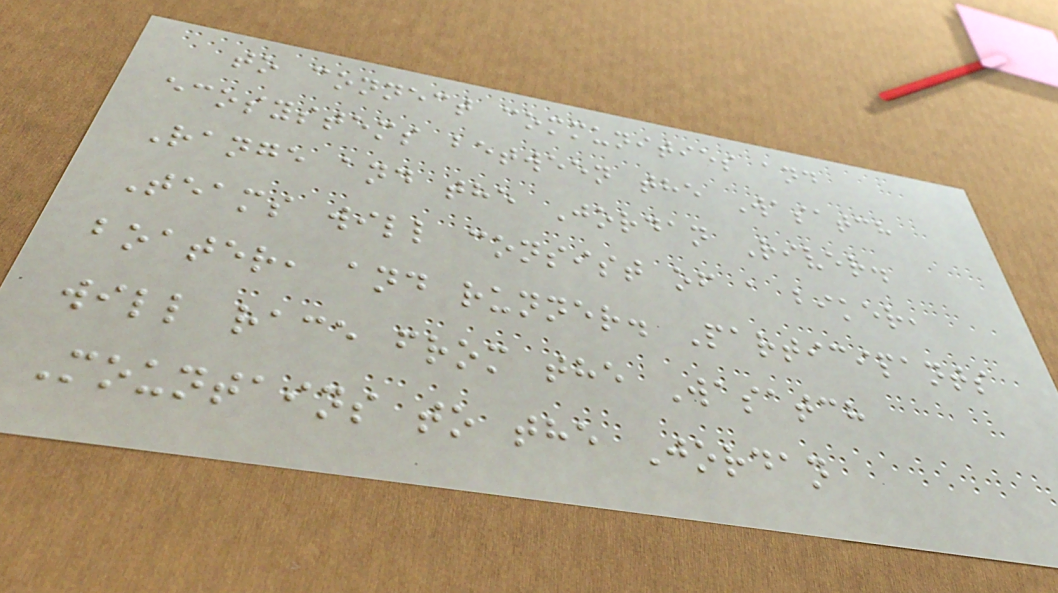to connect communities and
ecosystems between the Wasatch
Range and the Jordan River.
Teams will consist of a biker,
boater, and runner. Participants
will race from the Wasatch
Mountains to the Jordan
